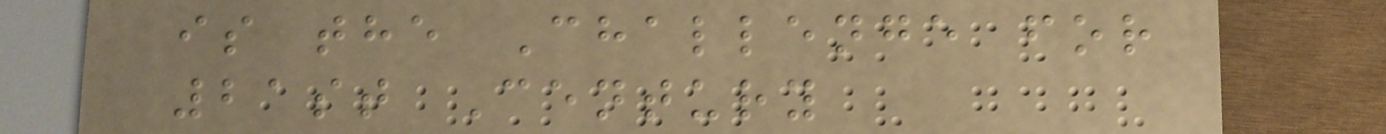is the Challenge for
21st Century
